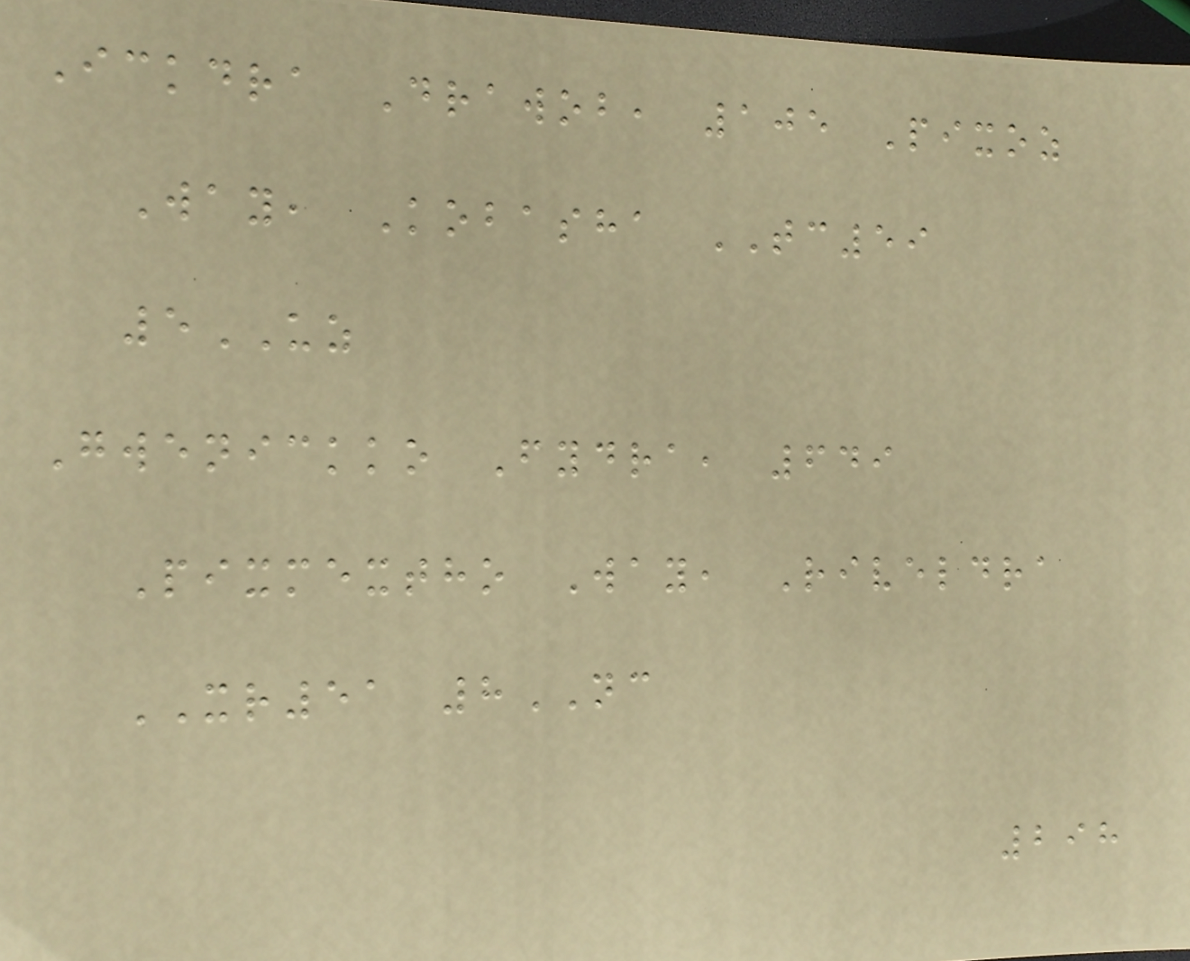Ickdra Drawob, 105 Pixoz
Way, Kobasha TC59
5UZ
Gwenickko Fydra, 649
Pixmextho Way, Riveldra
XR51 8NC
298
